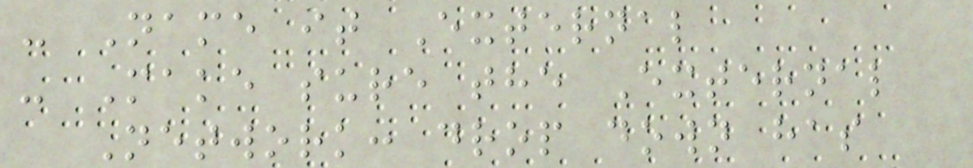- Name it External
- Make sure the External
Network: drop down has
